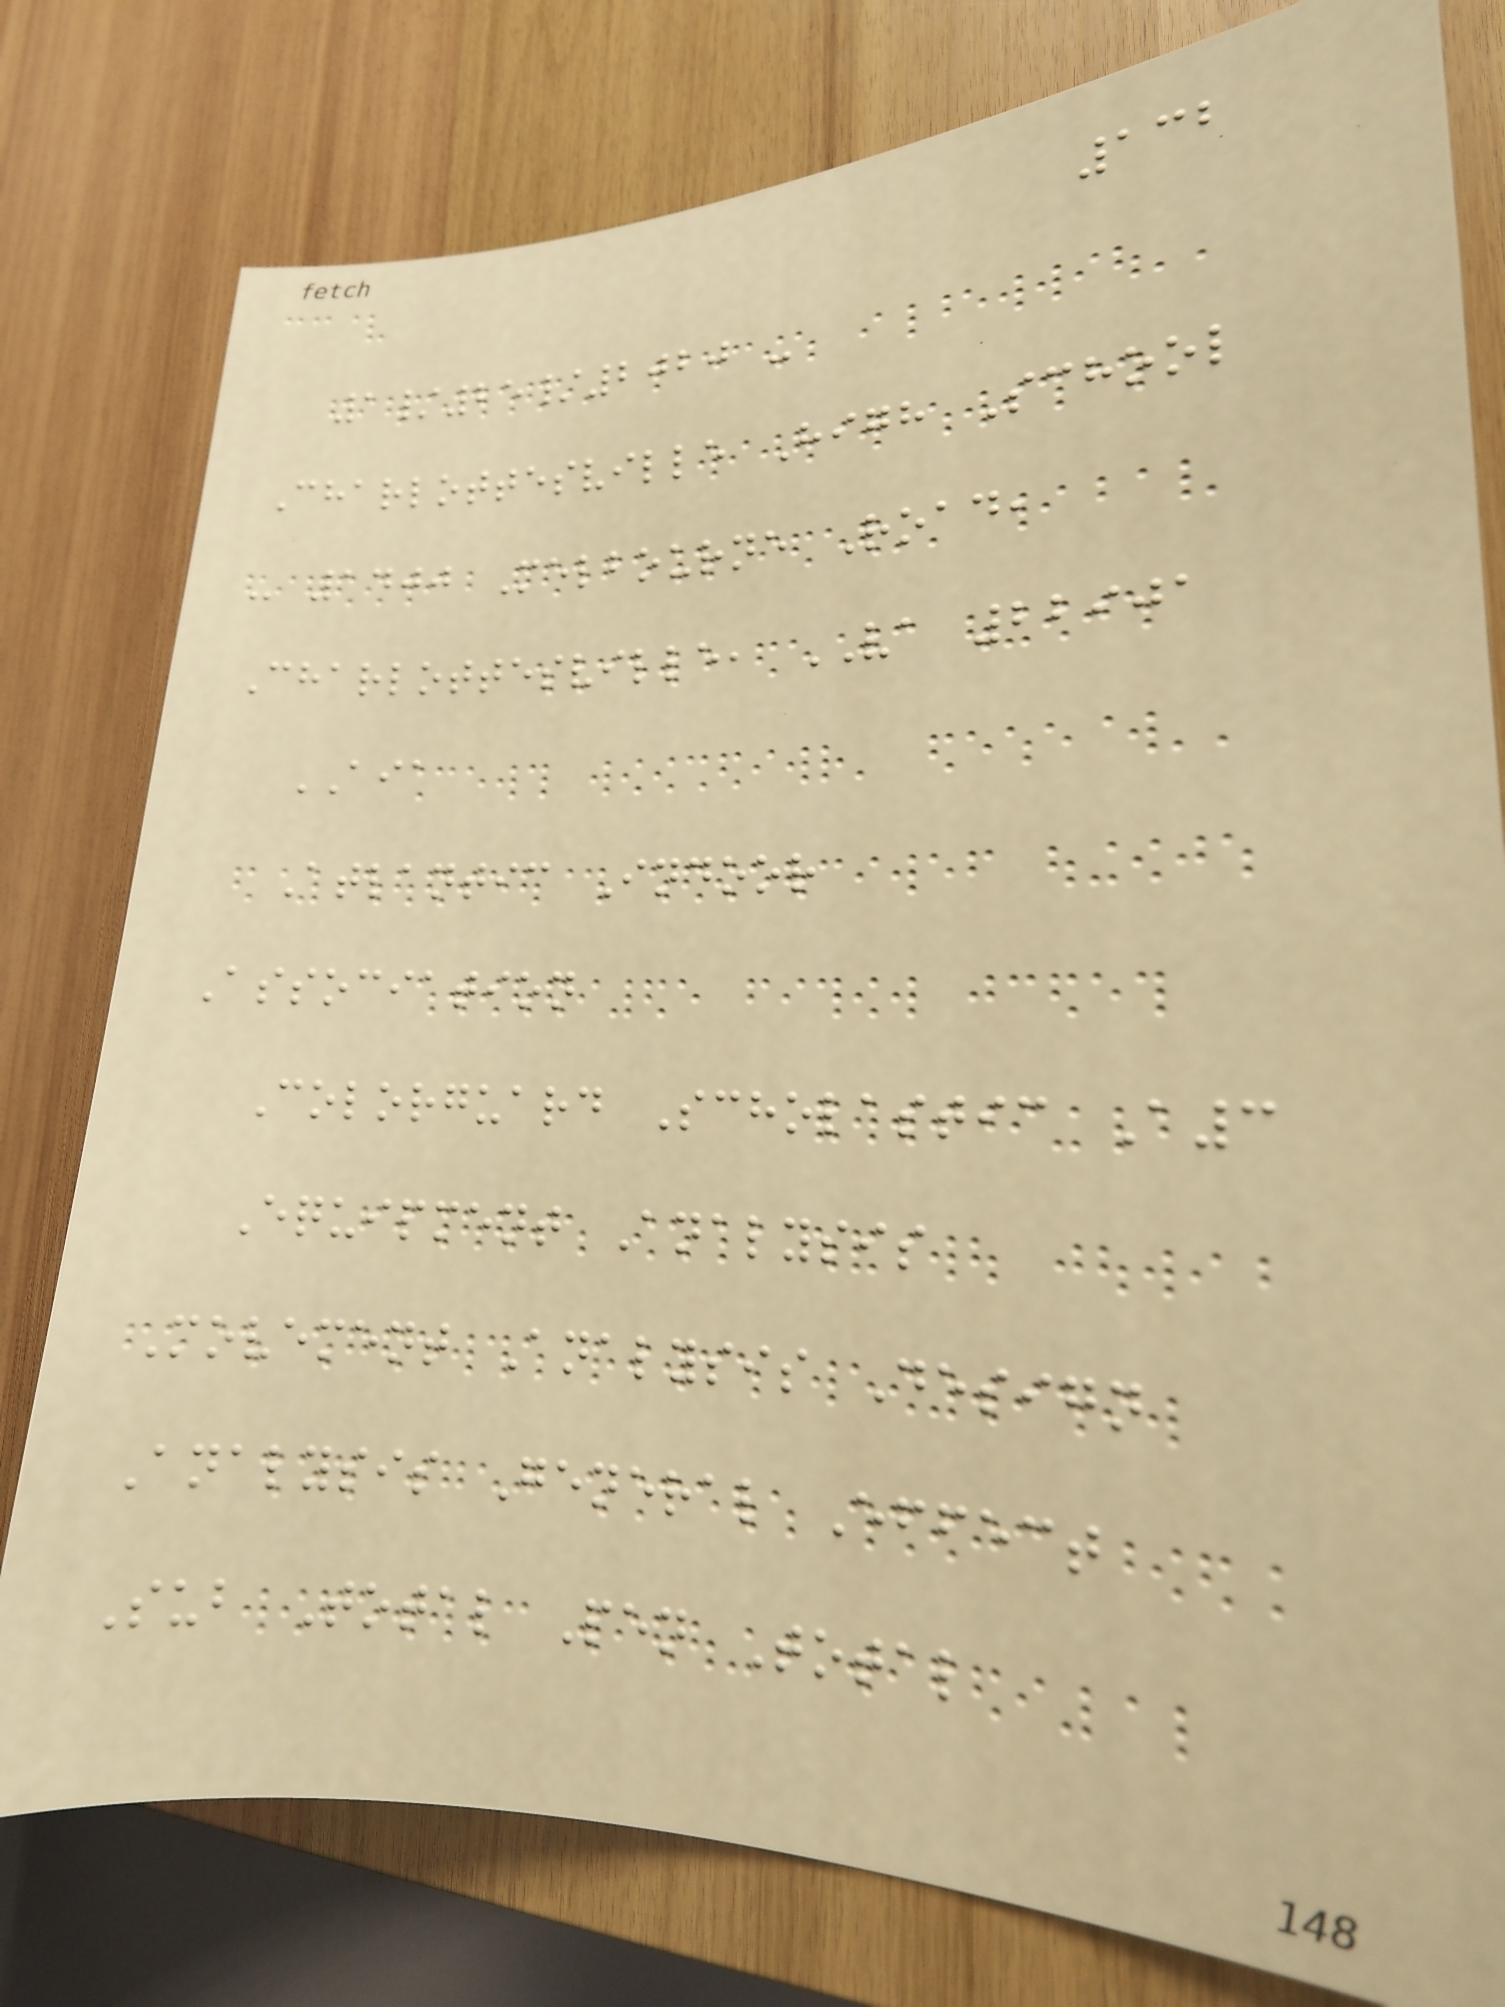132
1/25/2020 -
Charlottesville High School
- 1400 Melbourne Road,
Charlottesville, VA 22901
AIA
Atlantic Indoor
Association
Colorguard Scholastic A3
Equipment Analysis
Movement Analysis Design
Analysis General Effect
Sub Total Pen Total
